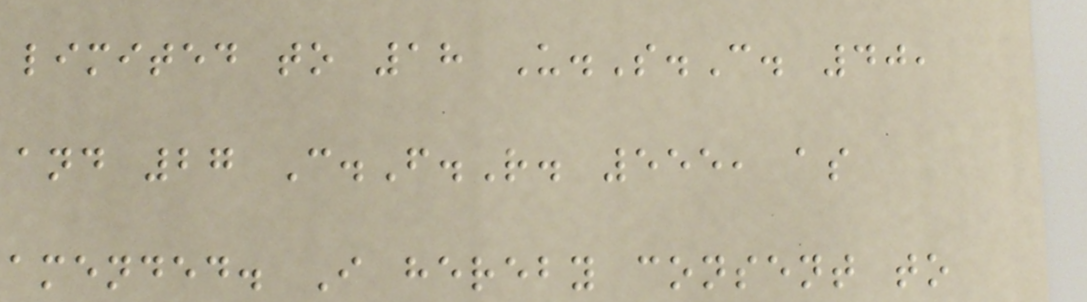limited to 18 U.S.C. 40,
and 27 C.F.R. 555, as
amended. I hereby consent to
